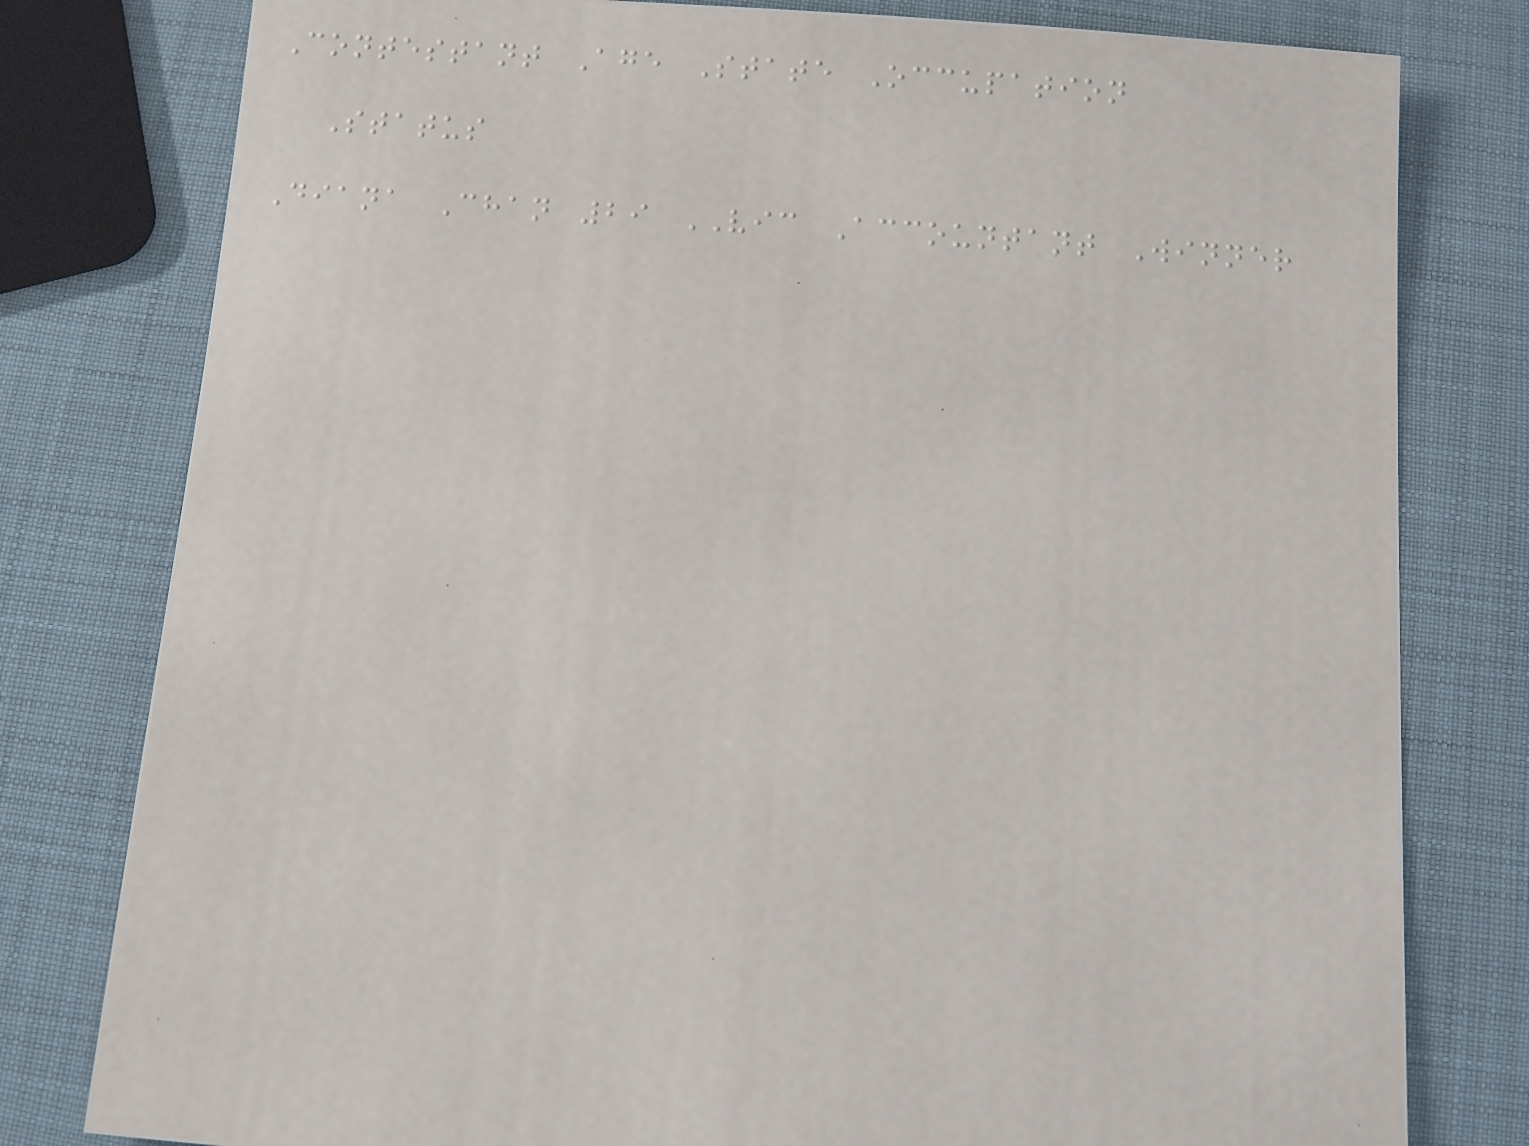Contestant Age State Occupation
Status
Diana Chan 29 VIC Accountant Winner
